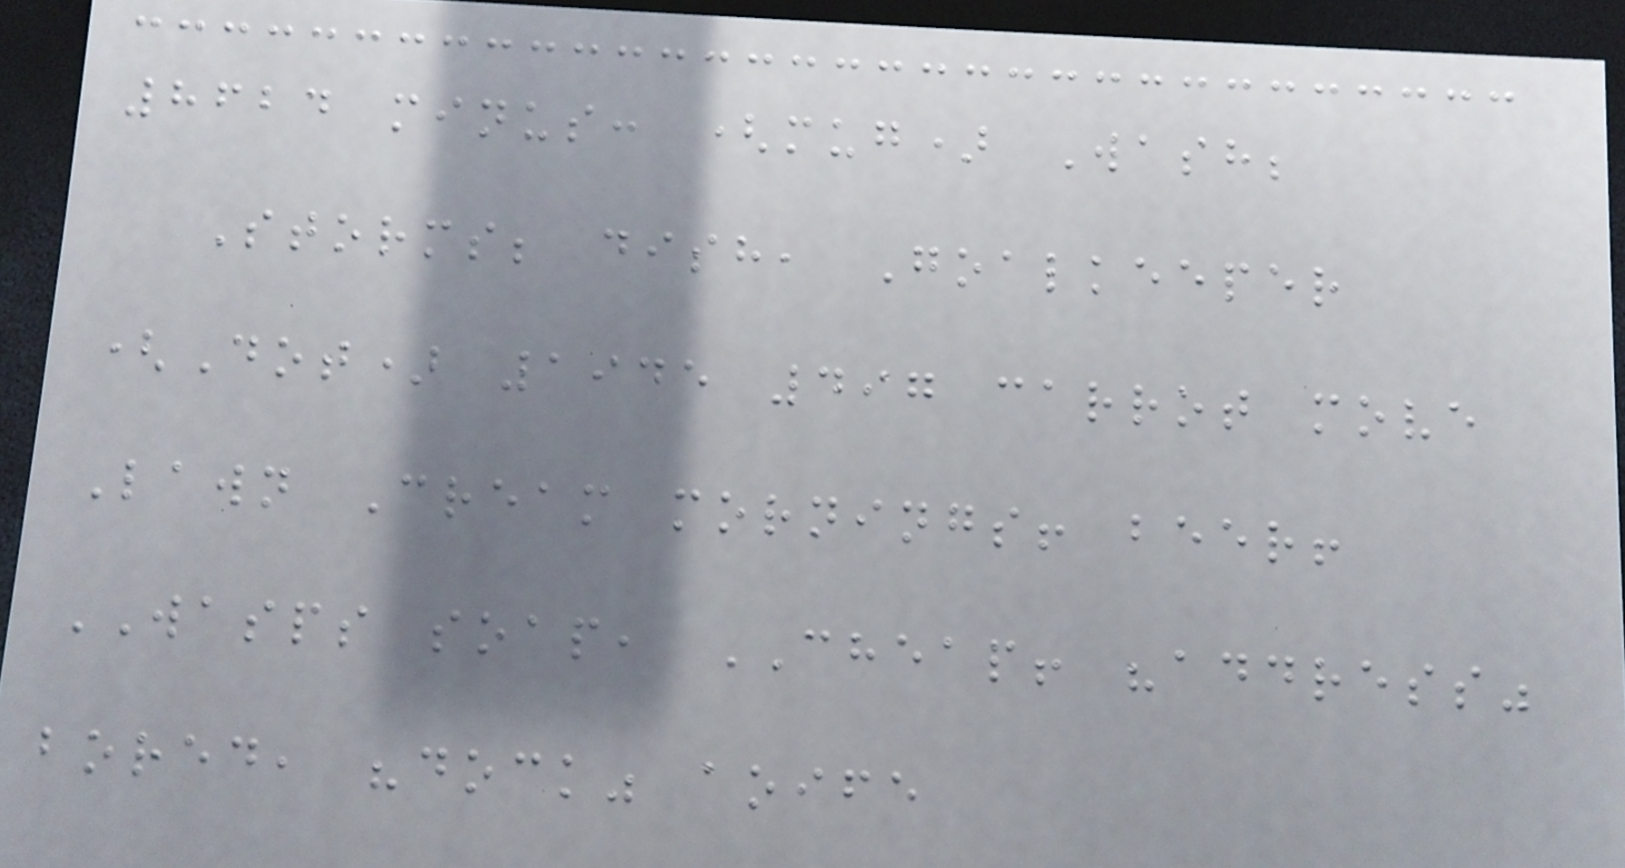8624 minus: (mug) Wash;
Storms; dish, Goalkeeper
(Dot) 1945 497 carrot move
Lawn Cream mornings! beer!
WASPS soap, CHEAP! "address"
bored, "dock" aoife
